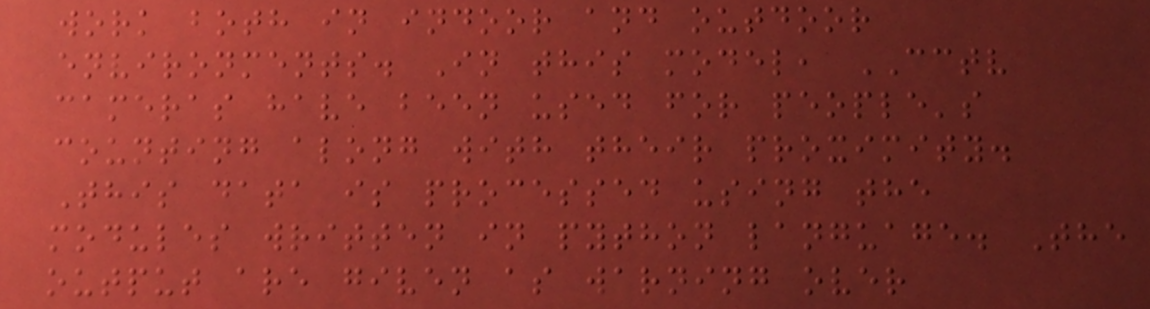work both in indoor and outdoor
environments. In this model, CCTV
cameras have been used for people's
counting along with their proximity.
This data is processed using the
modules written in python language. The
output are given as warning over
